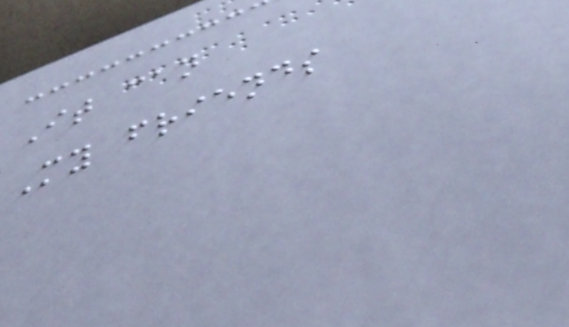It can
My friends
